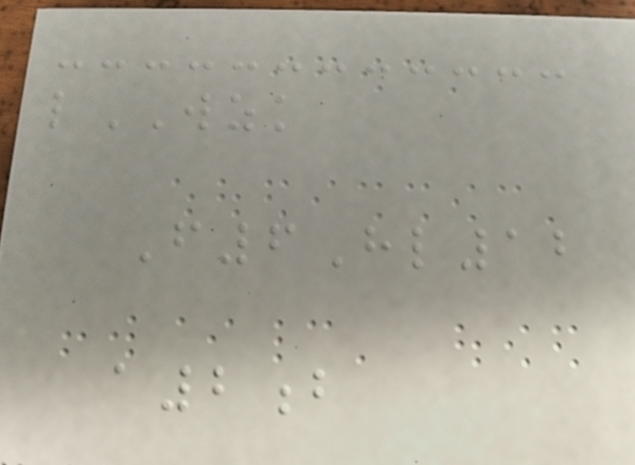lWZK
F6Hl12
a2b
